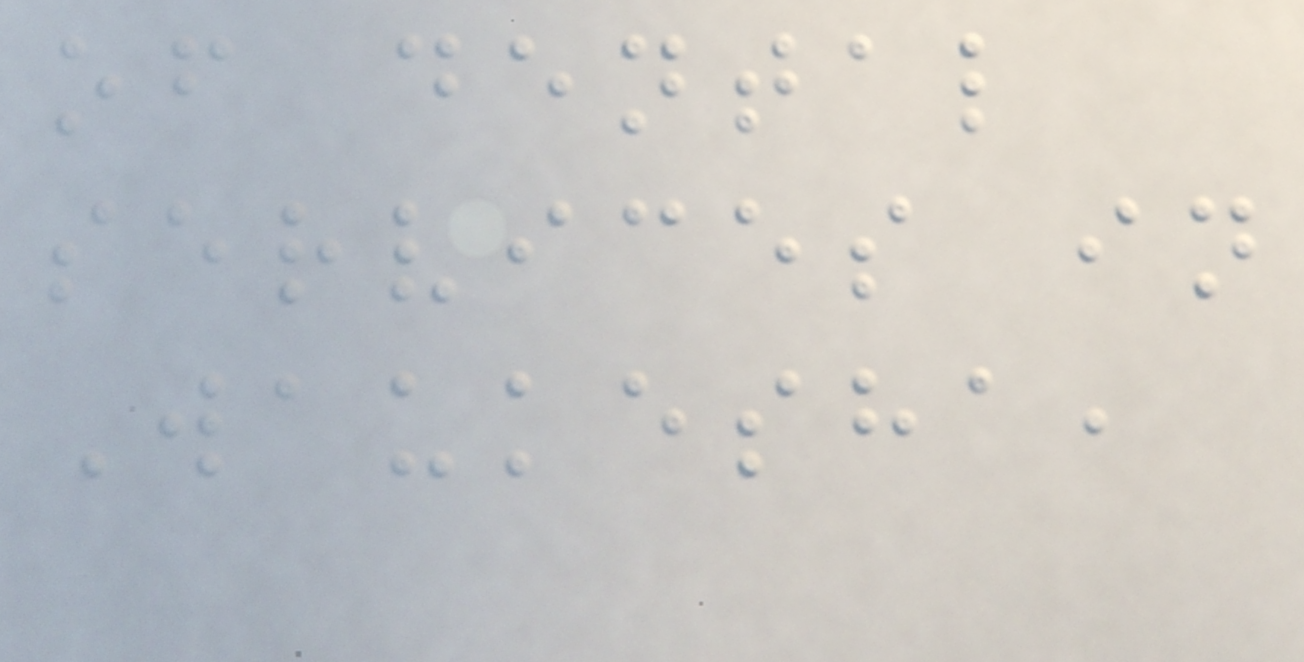of dental
services in
Waukesha,
